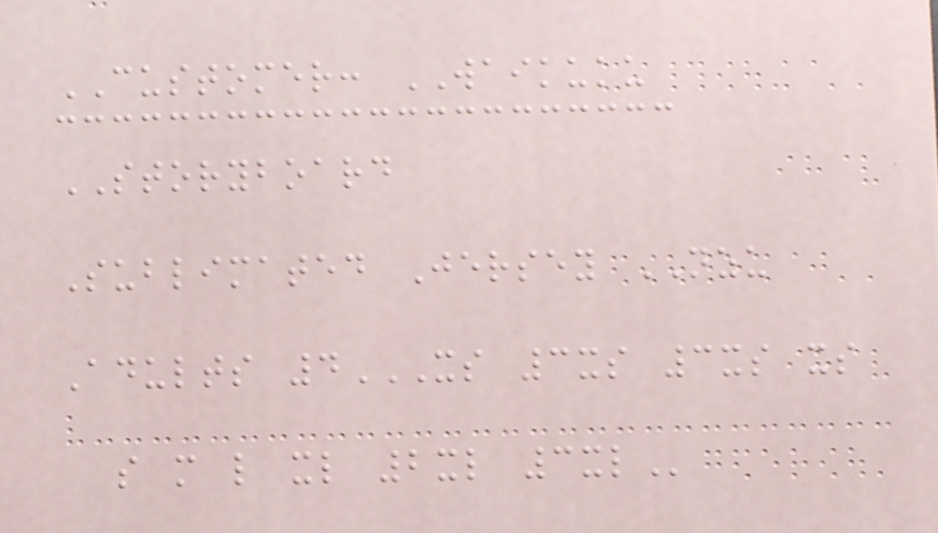CUSTOMER: WAIKUKU
STORYBOARD
Sublimated Jersey NZU
Adults 4XS 3XS 3XS XS
S M L XL 2XL 3XL
